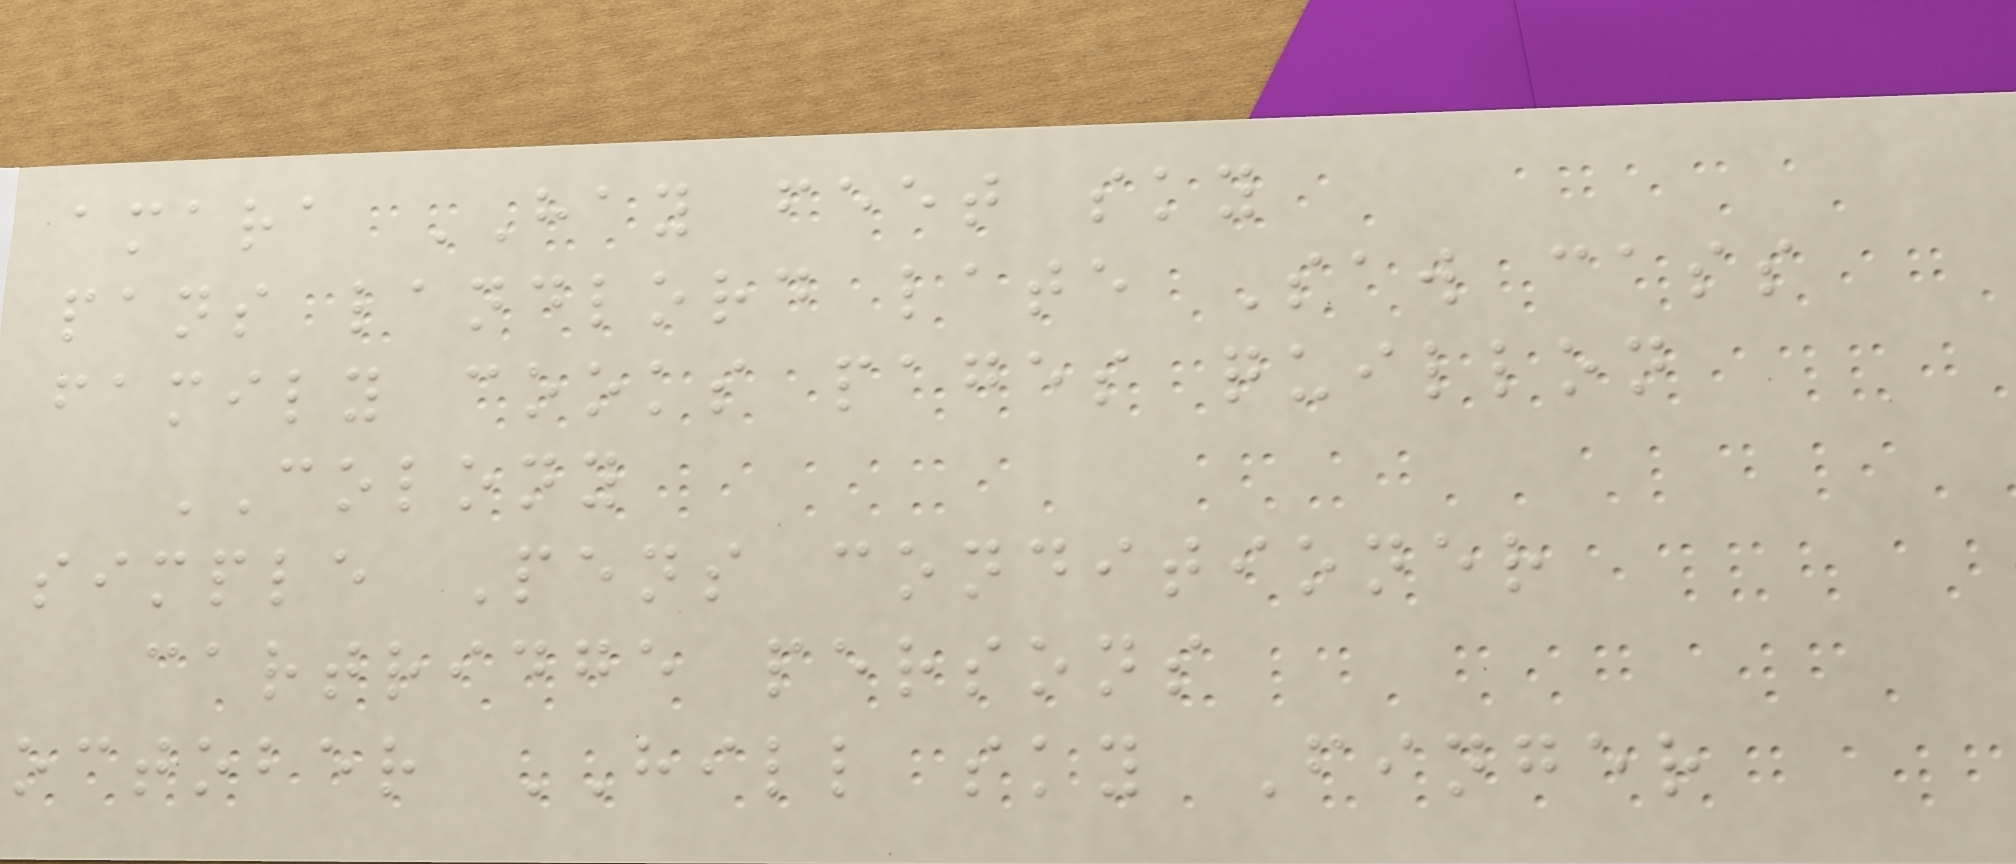amara HAY feet sky
pans landlord late Saw cass
family cooks pages quillon
COLONY
simple Pens conditioner
cartridge persons
october HILL sky Finger
